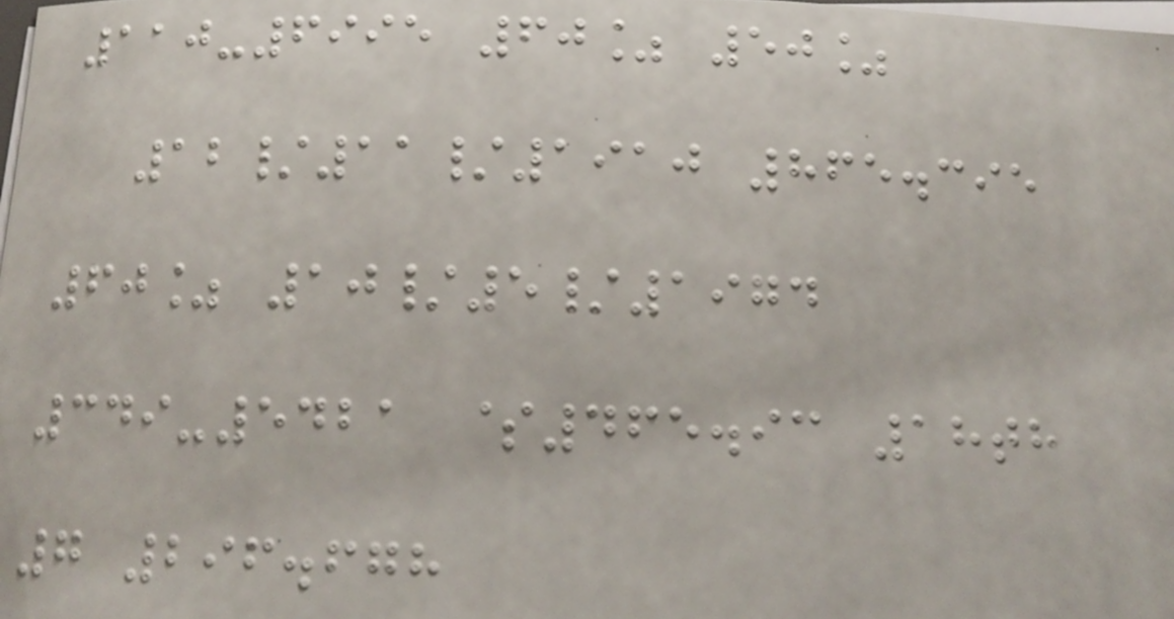110-6995 60% 50%
12/11/1910 865.395
60% 10/5/1974
349-5421 $465.93 18th
7 296.678
